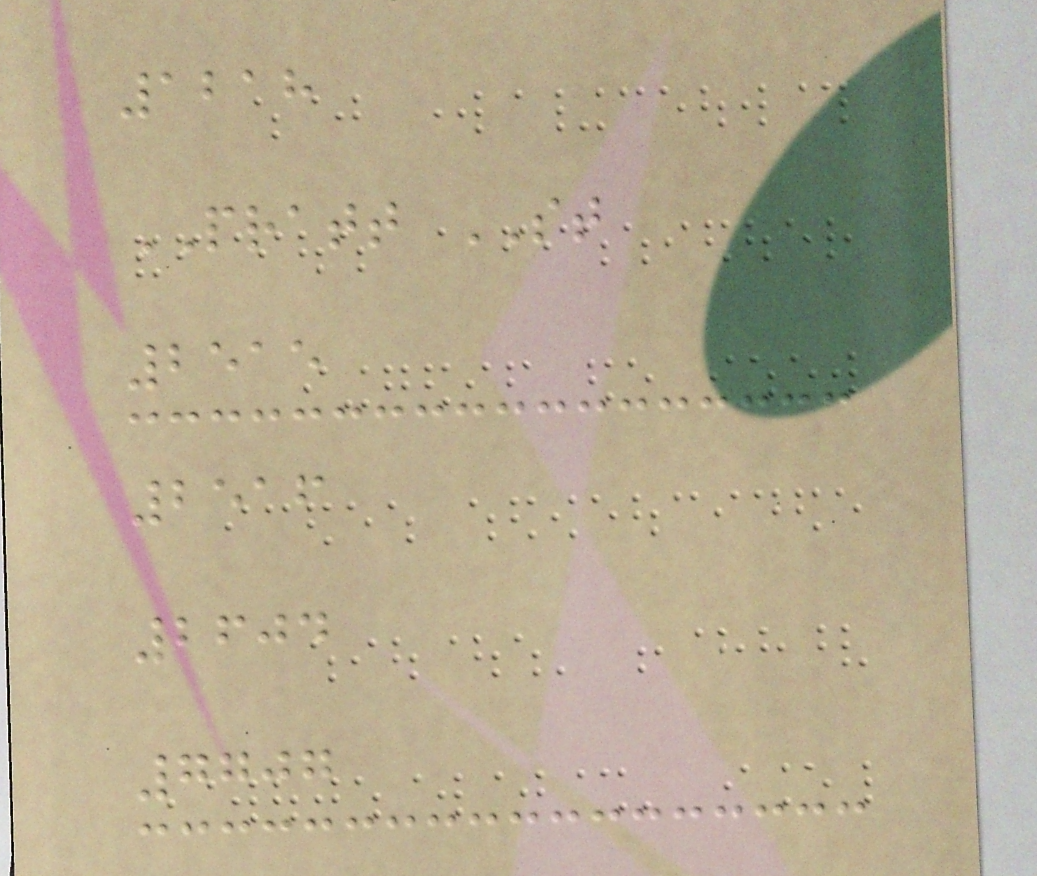1218
PRATT ST
2515
2516
2604
7707
